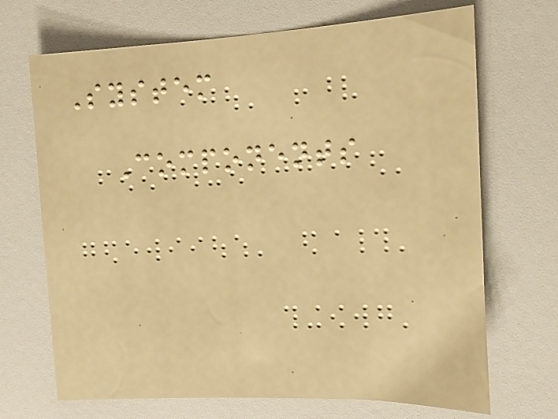System
Components
